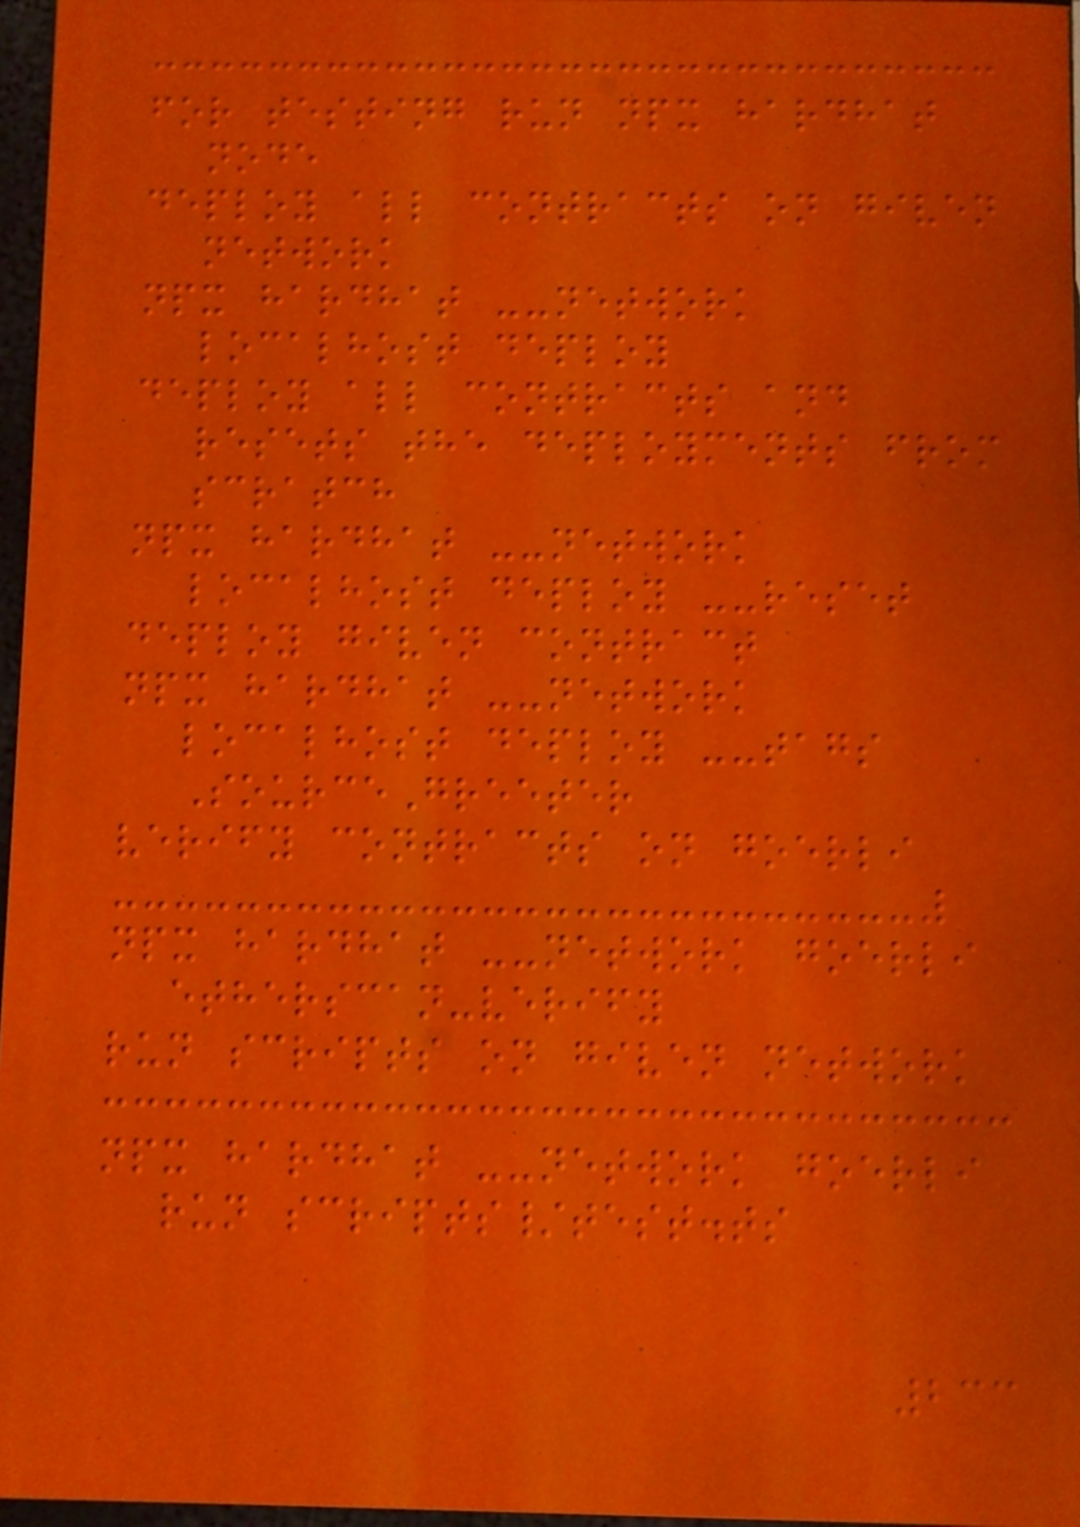for testing run npx hardhat
node
deploy all contracts on given
network
npx hardhat --network
localhost deploy
deploy all contracts and
resets the deployments from
scratch
npx hardhat --network
localhost deploy --reset
deploy given contract
npx hardhat --network
localhost deploy --tags
SourceGreeter
verify contracts on goerli
npx hardhat --network goerli
etherscan-verify
run scripts on given network
npx hardhat --network goerli
run scripts/test.ts
233
